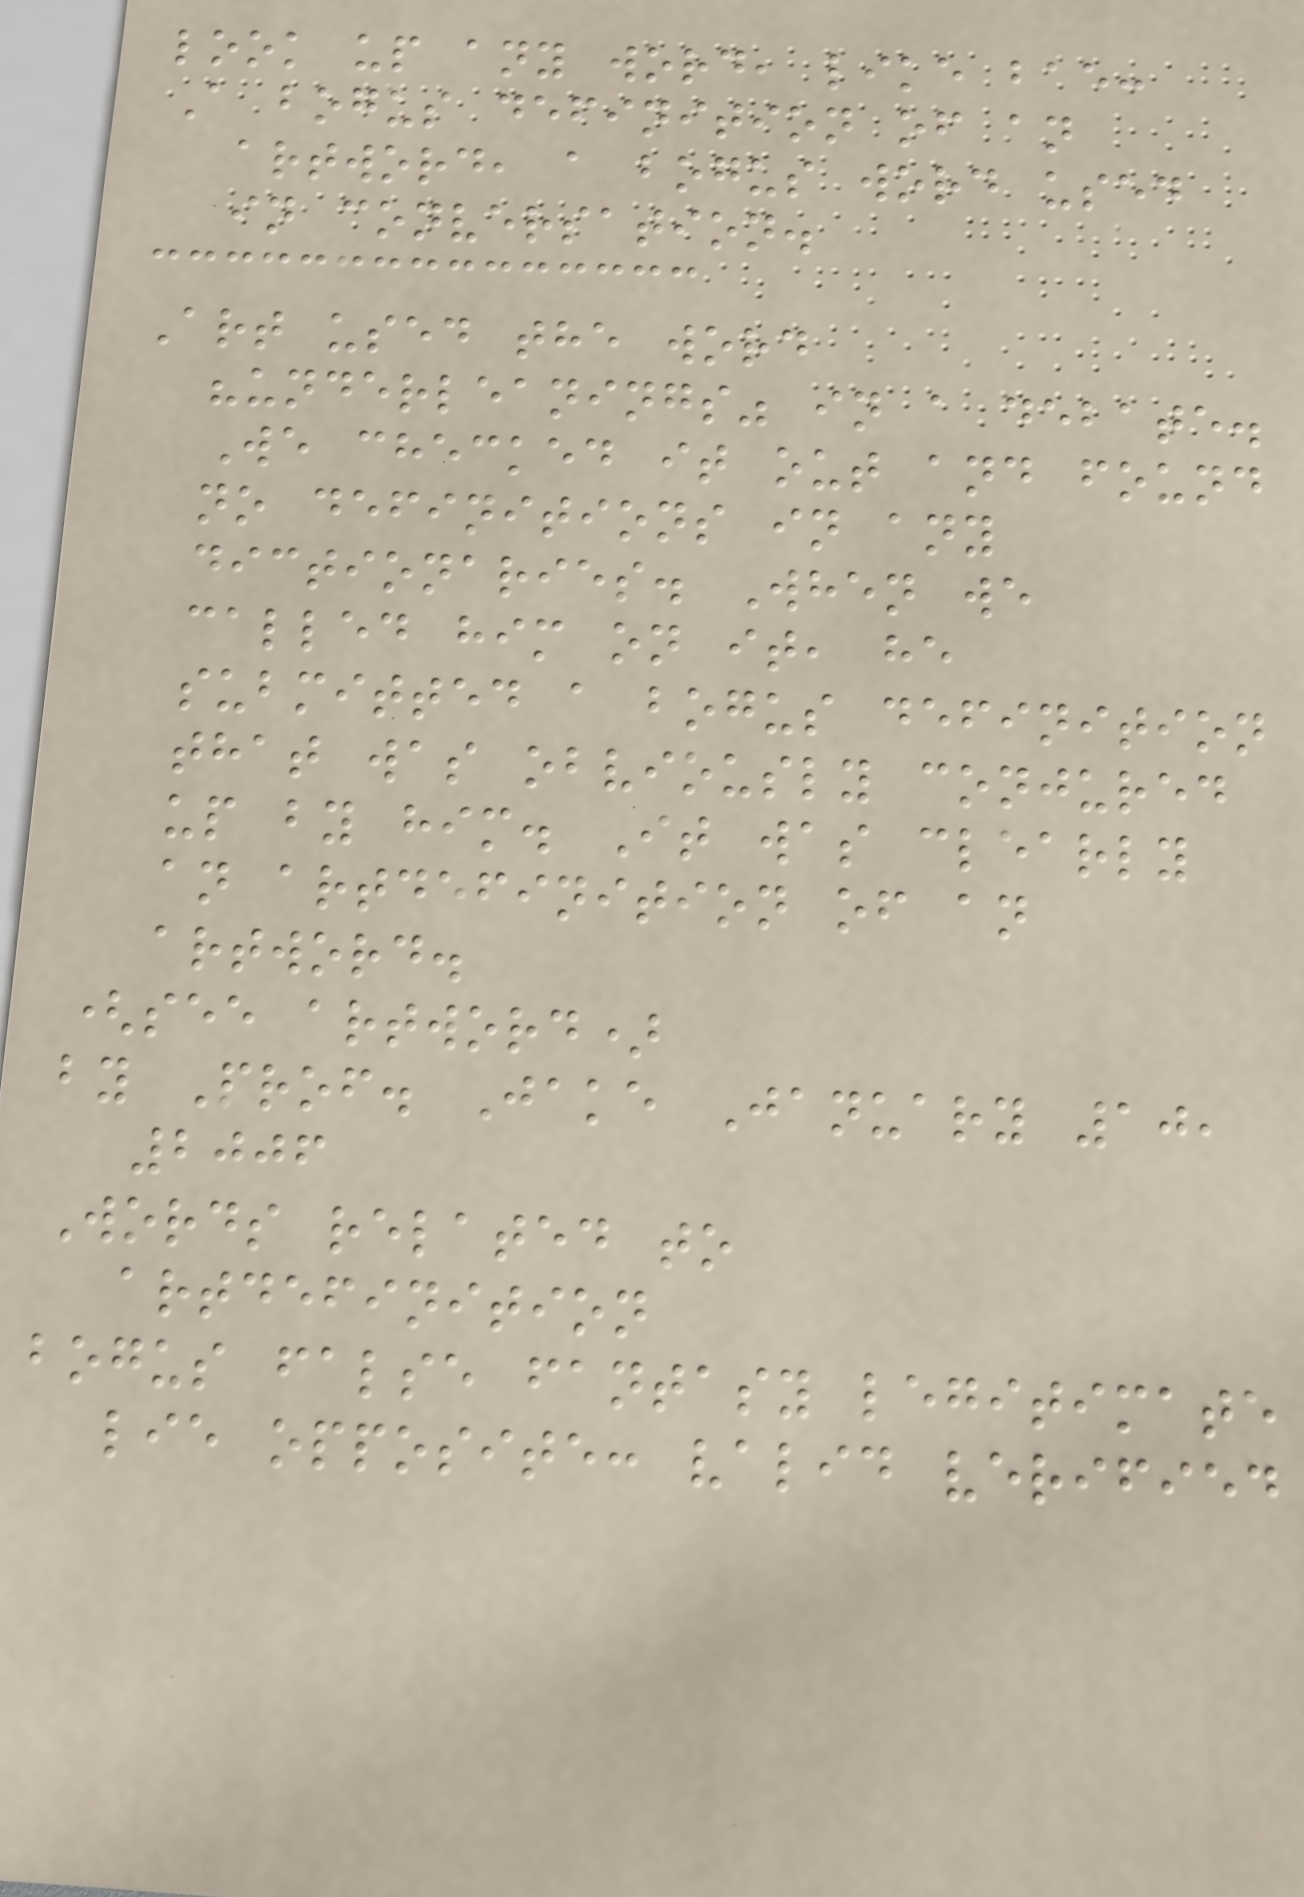look up any word, like bae:
A bogus definition of an
artword, a bogus word used
in conversation.
Art used the word
"underleanings" in a debate.
We checked it out and found
no definitions in any
dictionaries. When we
called him on it, he
submitted a bogus definition
that was obviously conjured
up by him. It was clearly
an artdefinition of an
artword.
(see artword)
by Prof. Jake January 10,
2006
Words related to
artdefinition
bogus false fantasy legitimate
lie opposite: valid verified
